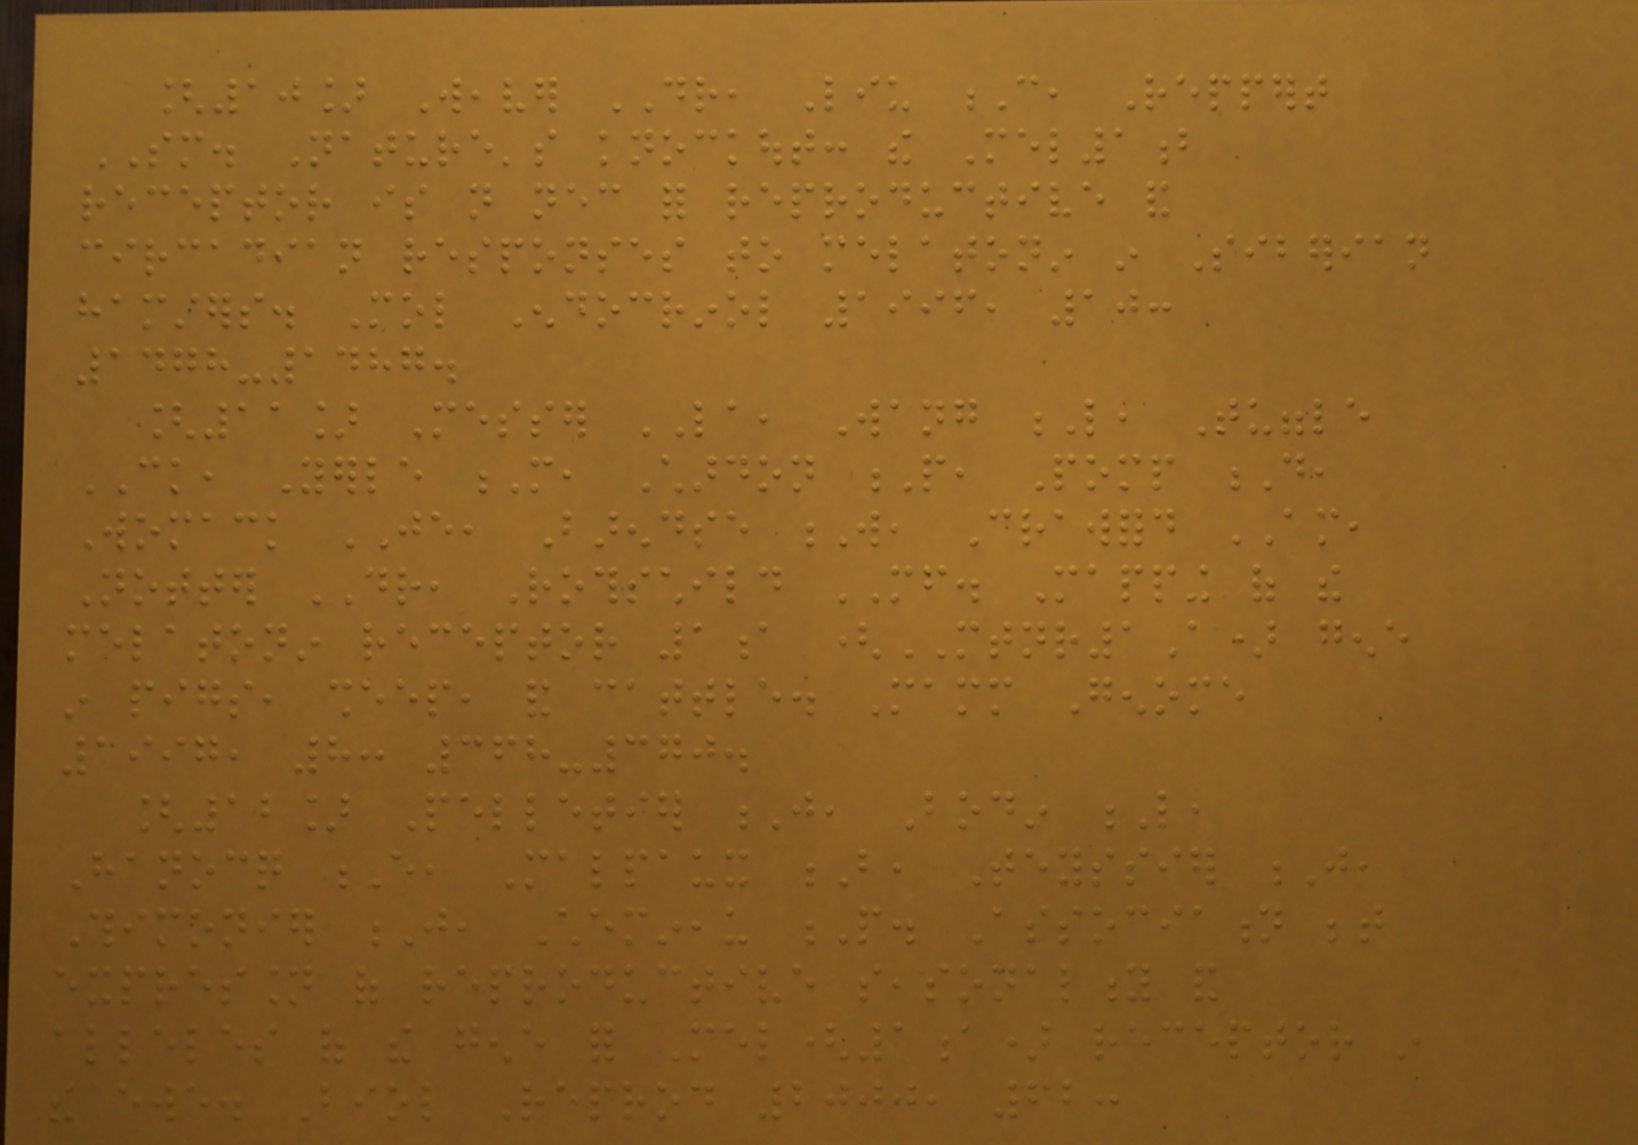[10] Weaver DR, Liu C, Reppert
SM. Nature's knockout: the Mel1b
receptor is not necessary for reproductive and
circadian responses to melatonin in Siberian
hamsters. Mol Endocrinol 1996, 10:
1478-1487.
[11] Messer LA, Wang L, Tuggle
CK, Yerle M, Chardon P, Pomp D,
Womack JE, Barendse W, Crawford AM,
Notter DR, Rothschild MF. Mapping of the
melatonin receptor 1a (MTNR1A) gene
in pigs, sheep, and cattle. Mamm Genome
1997, 8: 368-370.
[12] Pelletier J, Bodin L,
Hanocq E, Malpaux B, Teyssier J,
Thimonier J, Chemineau P. Association between
expression of reproductive seasonality and
alleles of the gene for Mel(1a) receptor in
the ewe. Biol Reprod 2000, 62:
